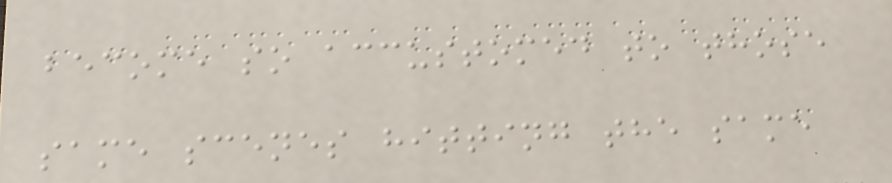become so accustomed to those
same scenes hitting the same
